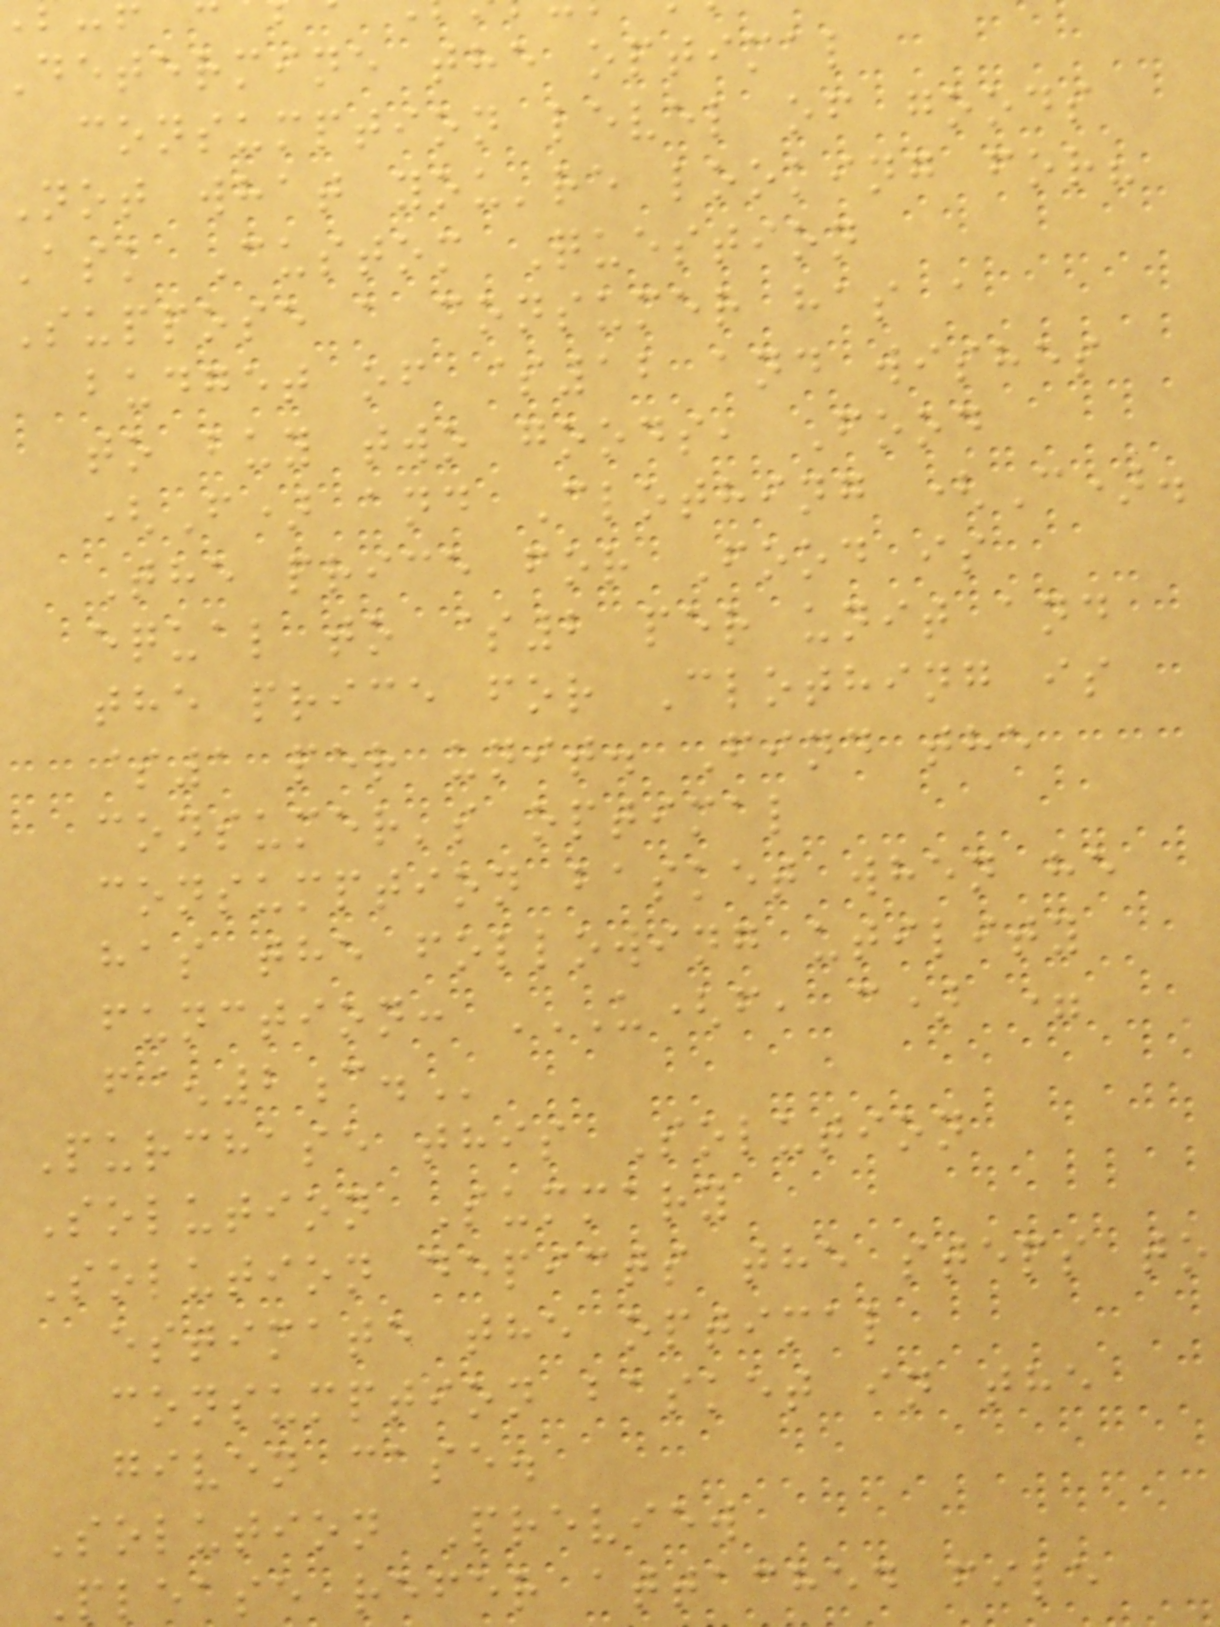determine the optimal
consumption level of goods
Not what you're looking for?
Ask Custom Question
Suppose a consumer has a
budget of $12 and wishes
to buy two goods, Food
(F) and Clothing (C).
The price for Food is
equal to $2 per unit and
the price for Clothing is
$1 per unit. Find the
consumer's optimal
consumption basket when he
has the following utility
function: U(F, C) =
Purchase this Solution
Solution Summary
Solution depicts the steps to
estimate the optimal
consumption basket in the
given case.
Solution Preview
Please refer attached file
